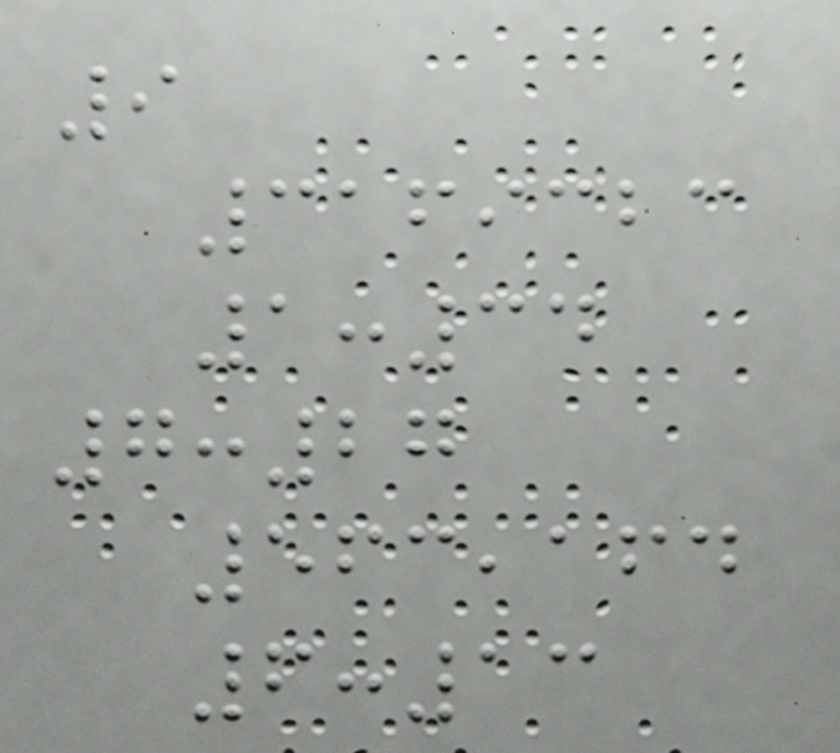9
3169323
1:34
7:27
563,164
6:13
